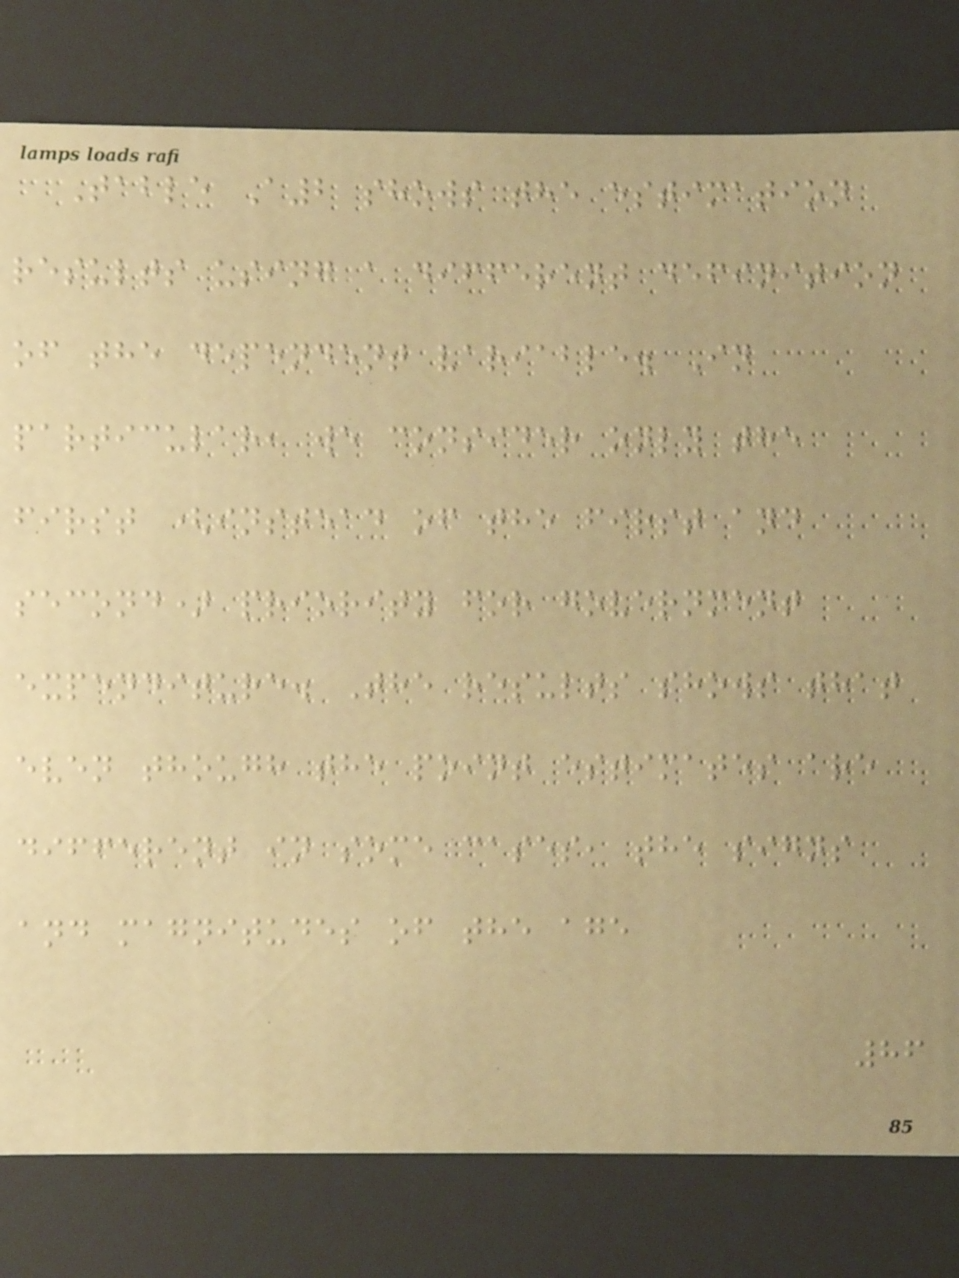Table A2 shows the estimation
results using a different definition
of the dependent variable. In
particular, we consider only the
first (instead of the first and
second) priority for government
expenditure. The results shows that
even though the point estimates are
different in some cases, the signs
and magnitudes of the age
86
